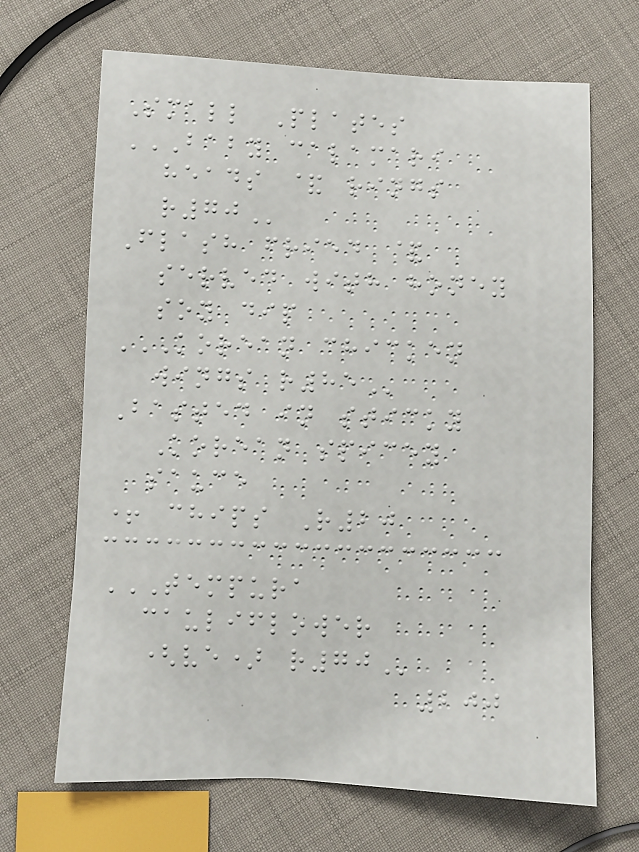Small Plates
BABY CALAMARI
HEADS & RINGS
R70
Flash fried &
served with honey
soy dip
KOREAN CHICKEN
WINGS R85
Basted in sticky
Korean spicey
sauce
+ chips R20
TEMPURA
CAULIFLOWER
(VE) R70
200
